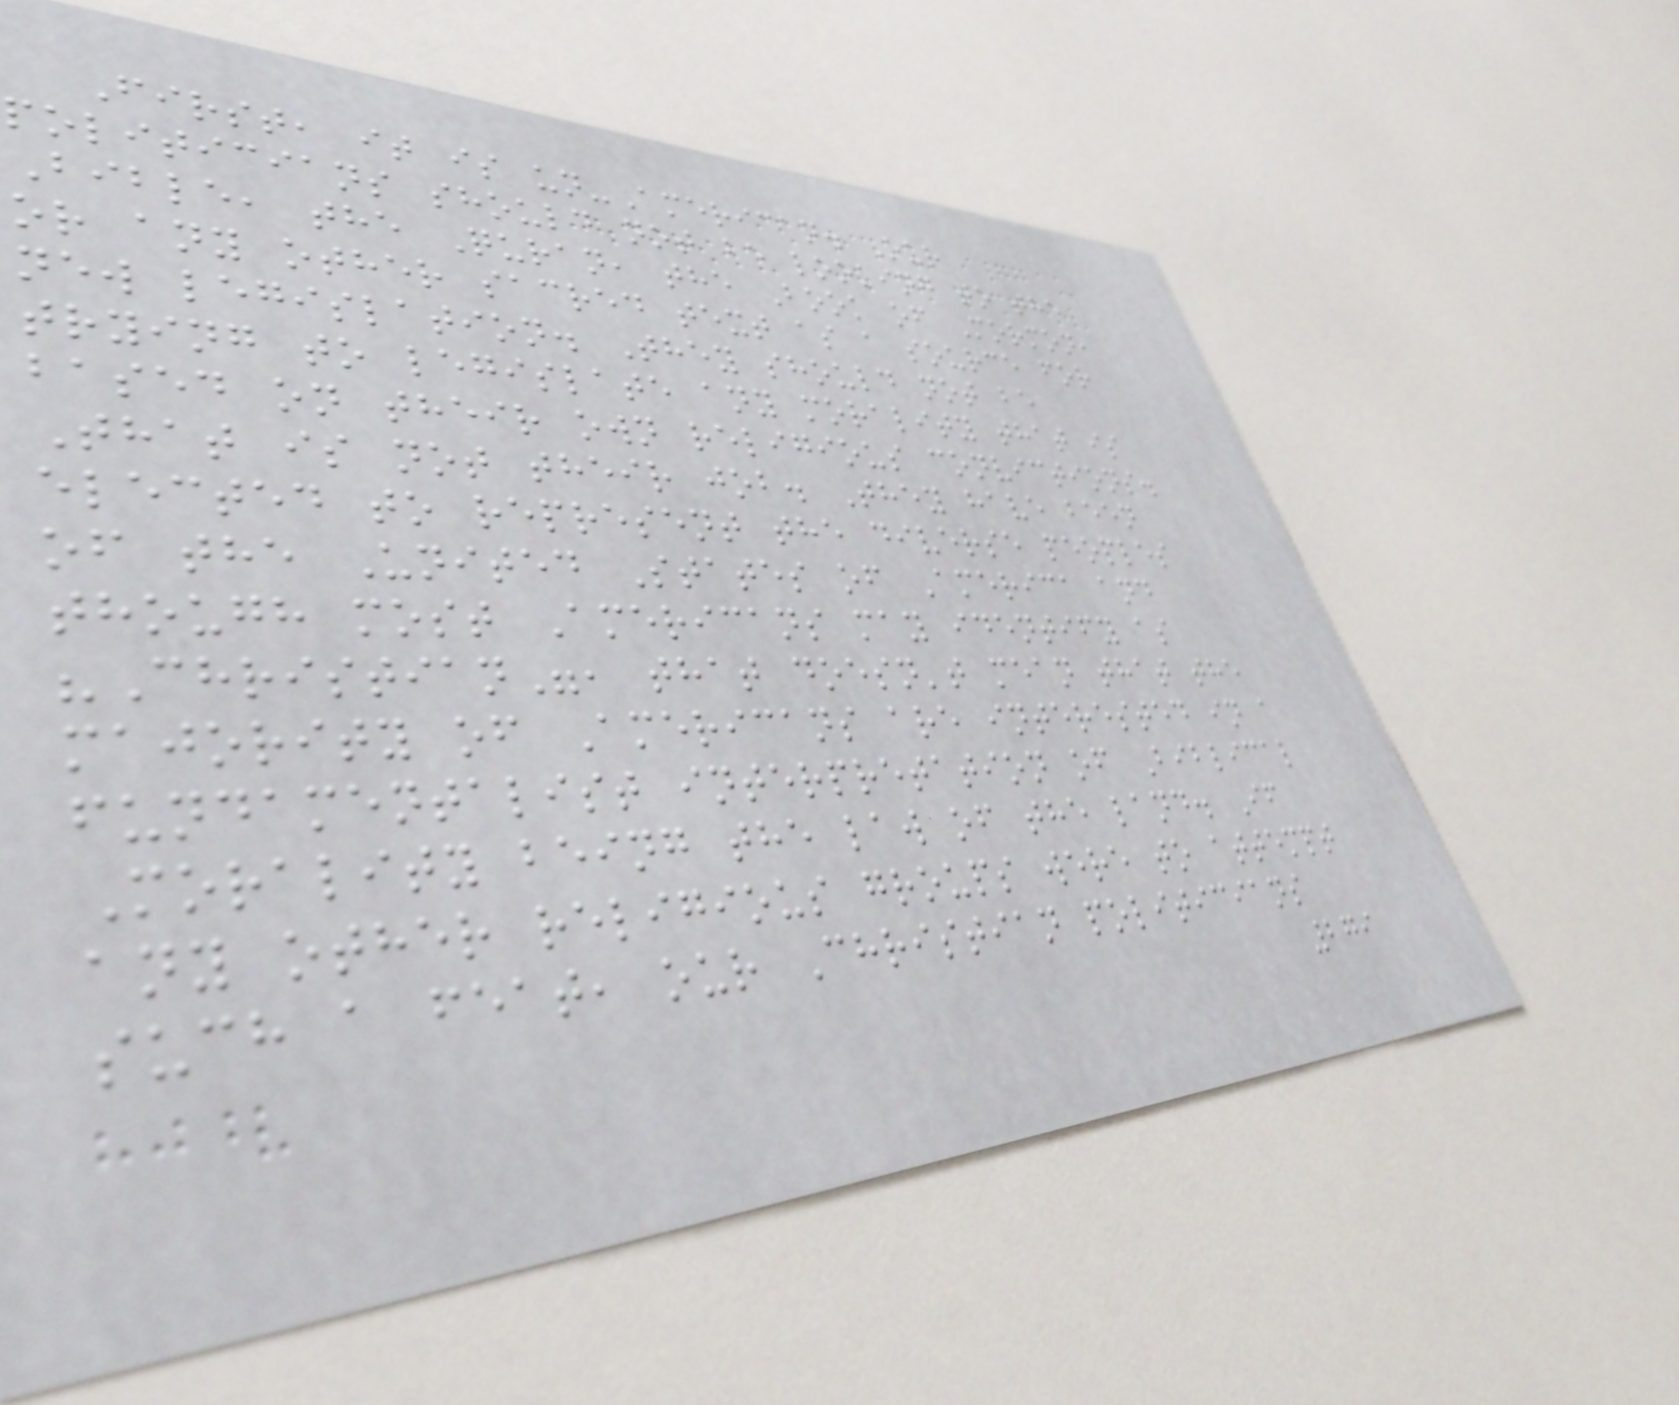First, it is un-American. Our
politicians should not be looking to the
Bible, the Quran, the Book of Mormon,
or any other sacred text as a source for
new legislation. They should not be
trying to legislate any morality that is
based on their own religious convictions.
That is not their job. They have been
elected to represent the diverse peoples
of the United States of America and
though most Americans may identify as
"Christian", that doesn't mean that the
majority of Americans are interested in a
fundamentalist interpretation of Biblical
Morality being the law of the land. If
any other religious groups were to attempt
such a feat, our Christian politicians
279
